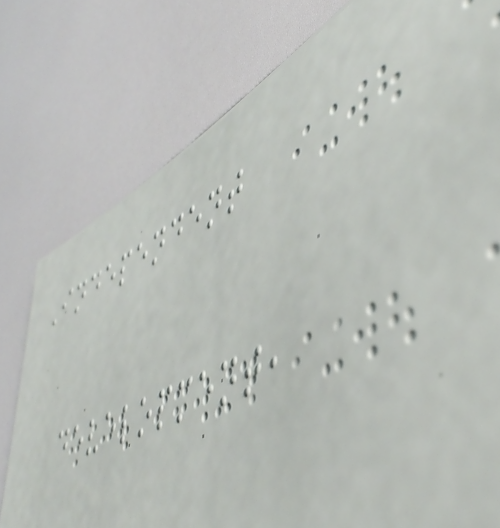Independent
development,
